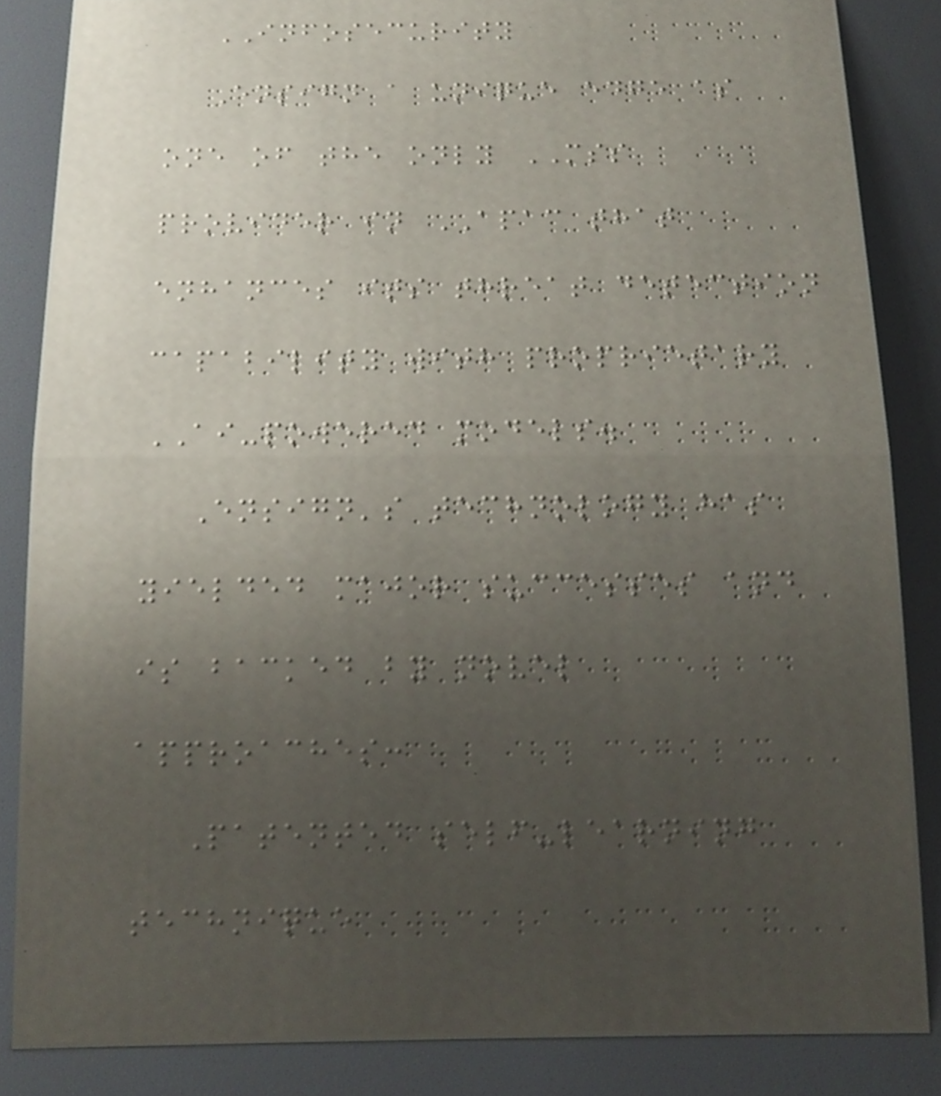INFOSECURITY
Ensign a unique edge as
one of the only MSS
provider in APAC that
enhances its threat detection
capability with proprietary
AI-powered models.
Ensign's technology has
yielded major successes and
is backed by novel
approaches:
Patented self-learning
technique
